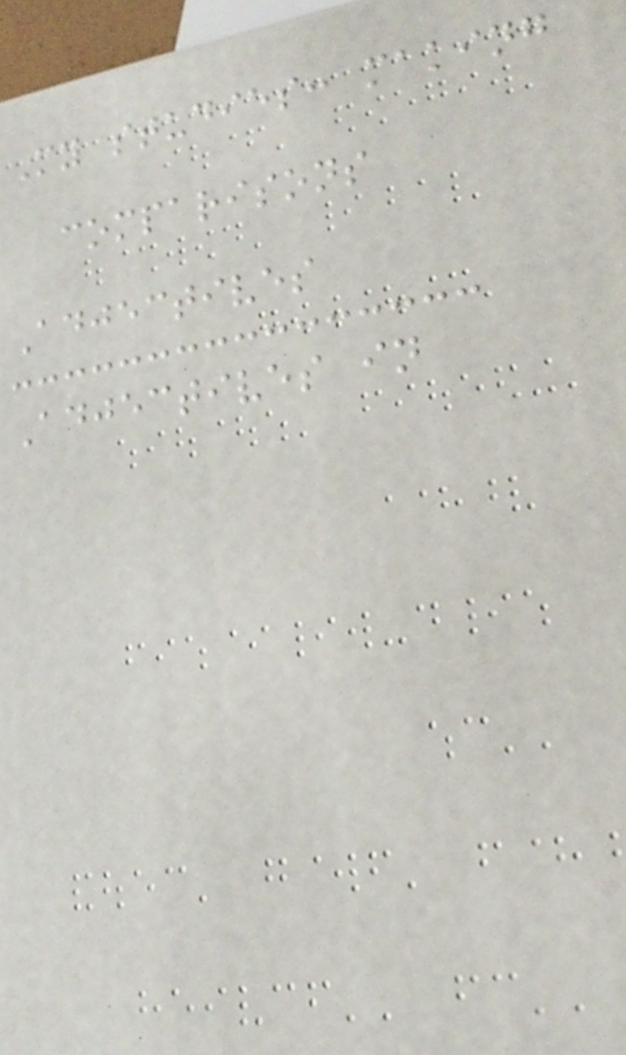My studies: making
comparisons
Adjectives
Adjectives in
